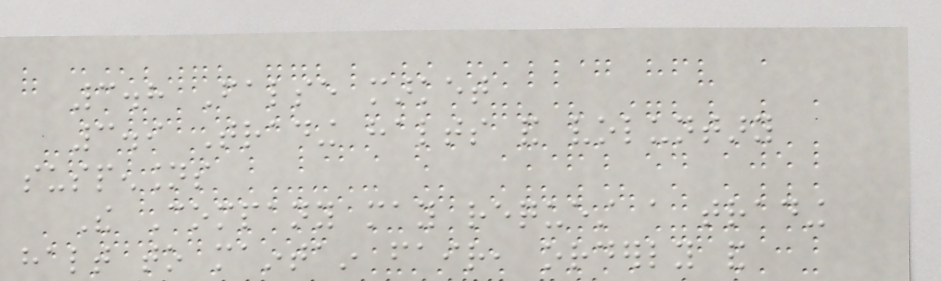3.8 False market
3.9 Trading halts and voluntary
suspensions
The Company may request a trading
halt to maintain fair, orderly and
